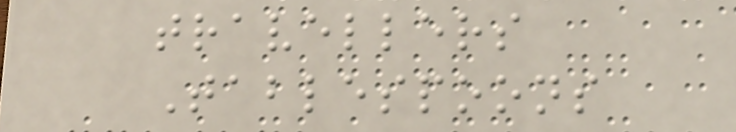travellers
Tablespoons
